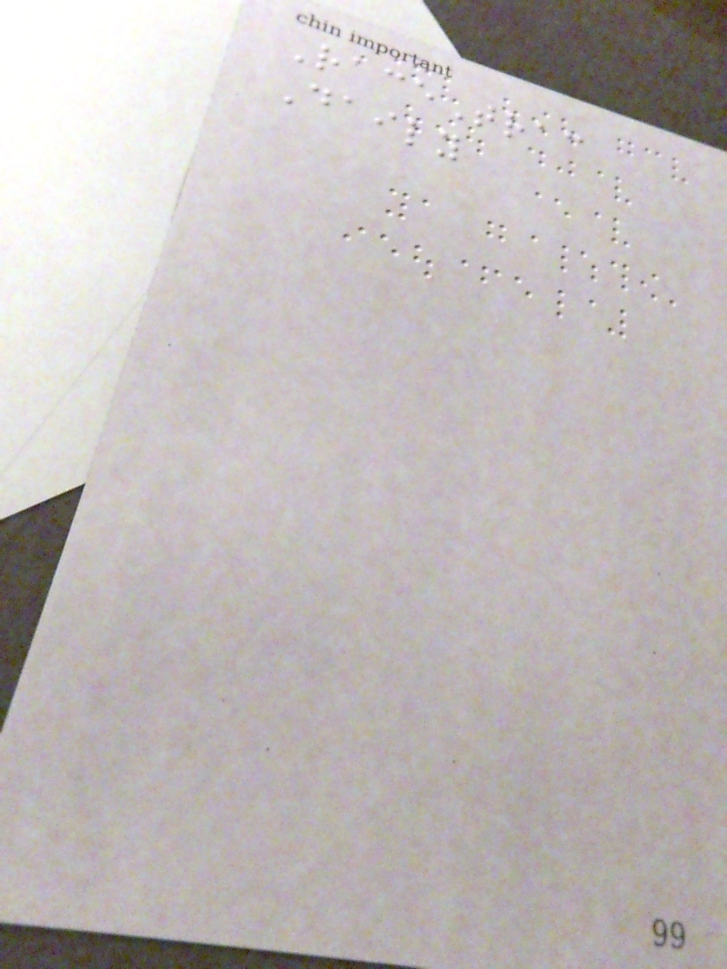RaceTrac
Daily
